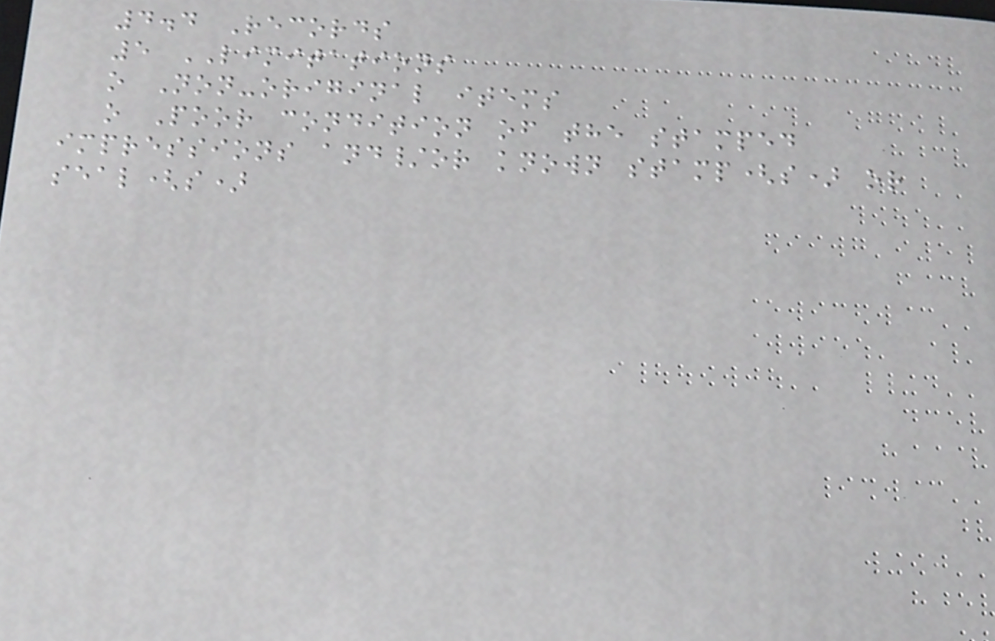4.4 Records
5 LIMITATIONS
o Non-original items
o Poor condition of the stamped
impressions and/or known stamp(s) or
seal(s)
